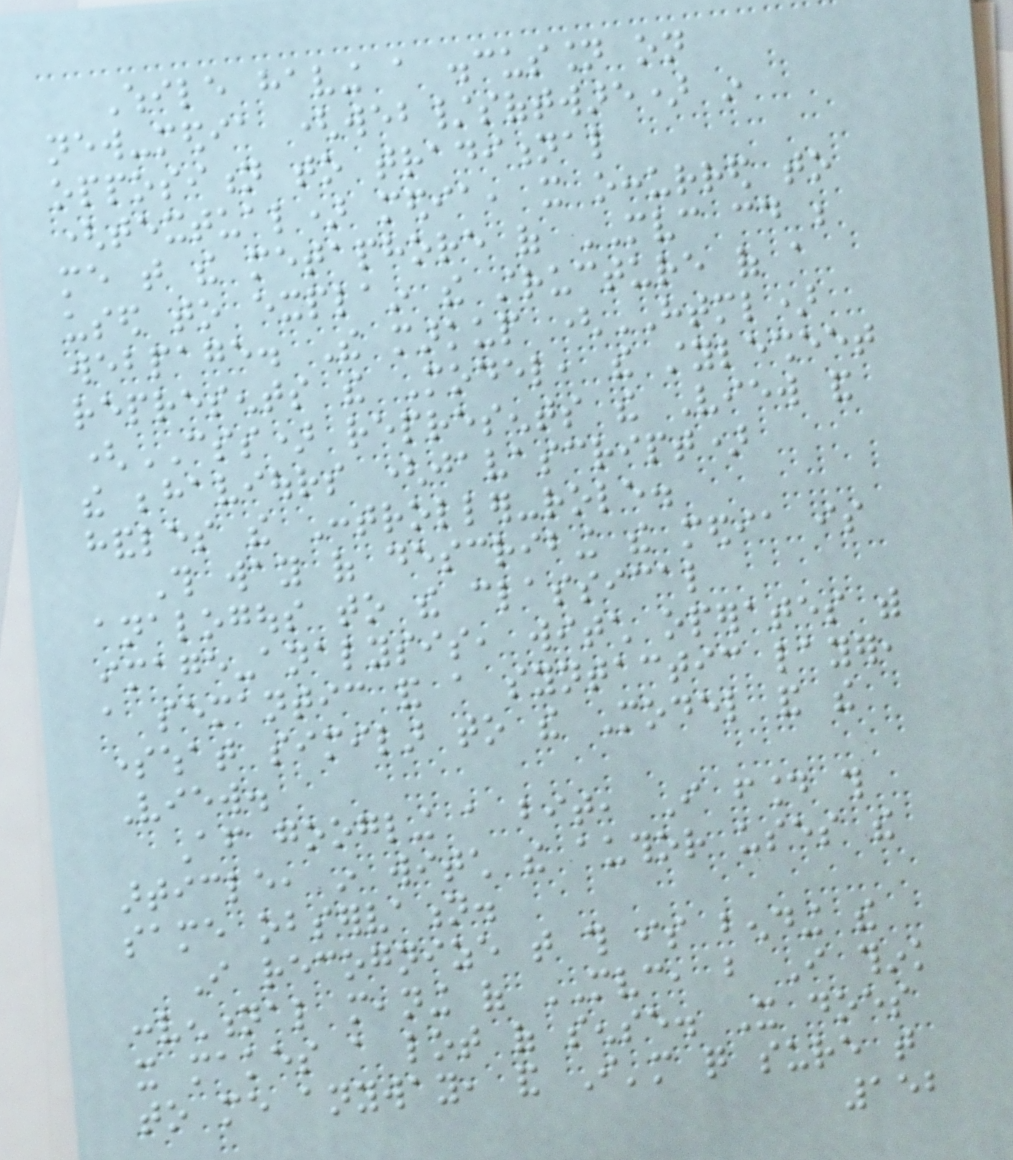While having a discussion on
new-media (web/software) in
opposition to traditional
(textual) media, it occurred to
me that the metaphore of MVC could be
used to explain the structure of a
webpage. The markup (HTML)
represents the Model, the stylesheet
(CSS) represents the View and
the behaviours (javascript)
handles the Controller-role.
This way of describing the media is
analogous to the classical
image-analysis, witch operates with
a semantic and a syntactic layer,
somewhat similar to the Model and the
View.
After googling a bit, I found this
article, in witch the author uses the
same observation.
I recognize that this is bending the
conventional meaning of MVC, but I think
it makes a lot of sense. It does
to me anyway, and I'm quite sure that
152
